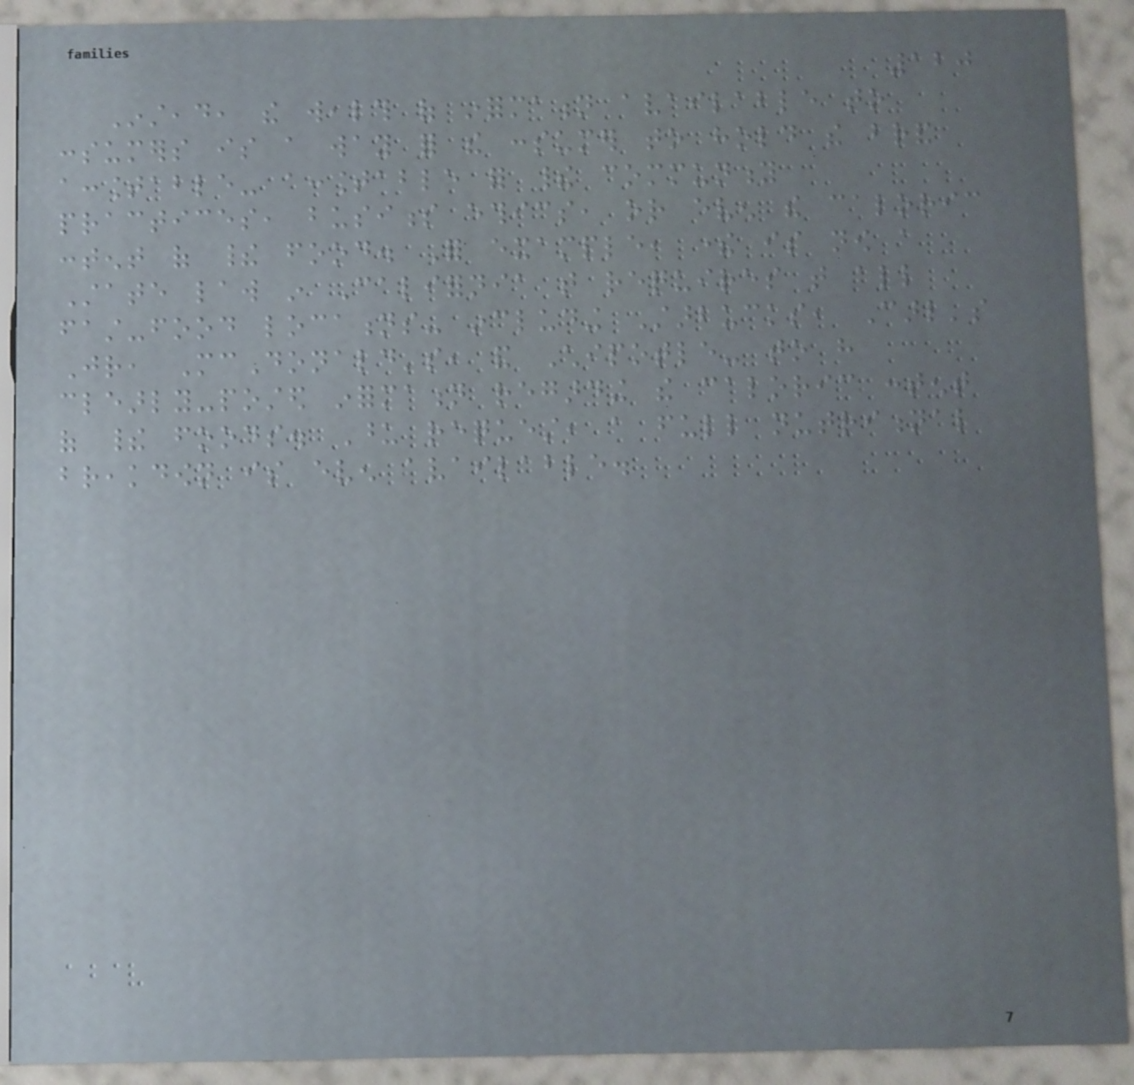120
Instead, the wealth of information available to
consumers is a way for the consumer to hold the brand
accountable- accountable for their community
practices, business ethics, or even the caloric
content of their food. For example, there is now a
State law in California that requires that all
fast-food locations- including Starbucks, Carl's
Jr, McDonald's, and Chipotle- to have
clearly-posted information regarding the caloric content
of their foods. Upon request, a full nutritional
breakdown is even available.
